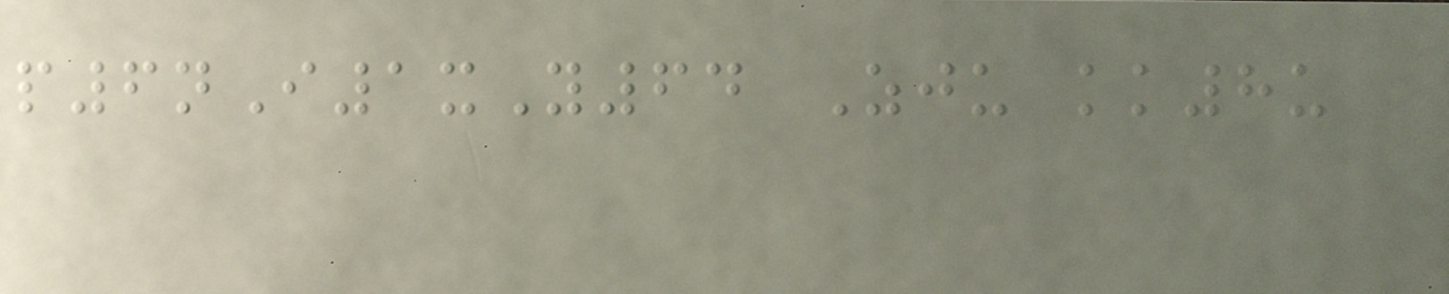p6nI1xY64 Zju kk8u
